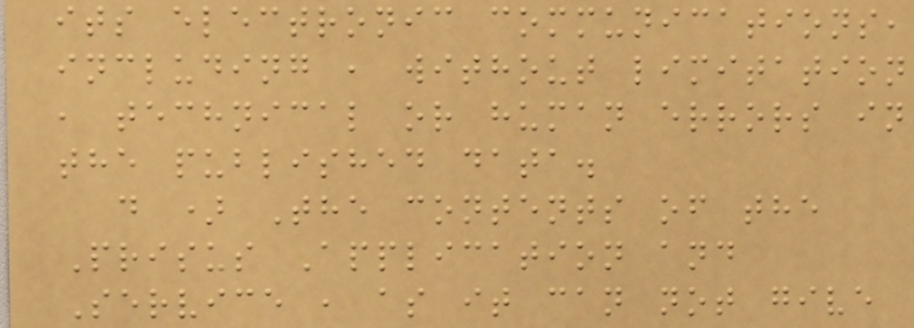its electronic communications,
including , without limitation
, technical or human errors in
the published data.
d ) The contents of the
Prisus Application and
Service , as it can not give
